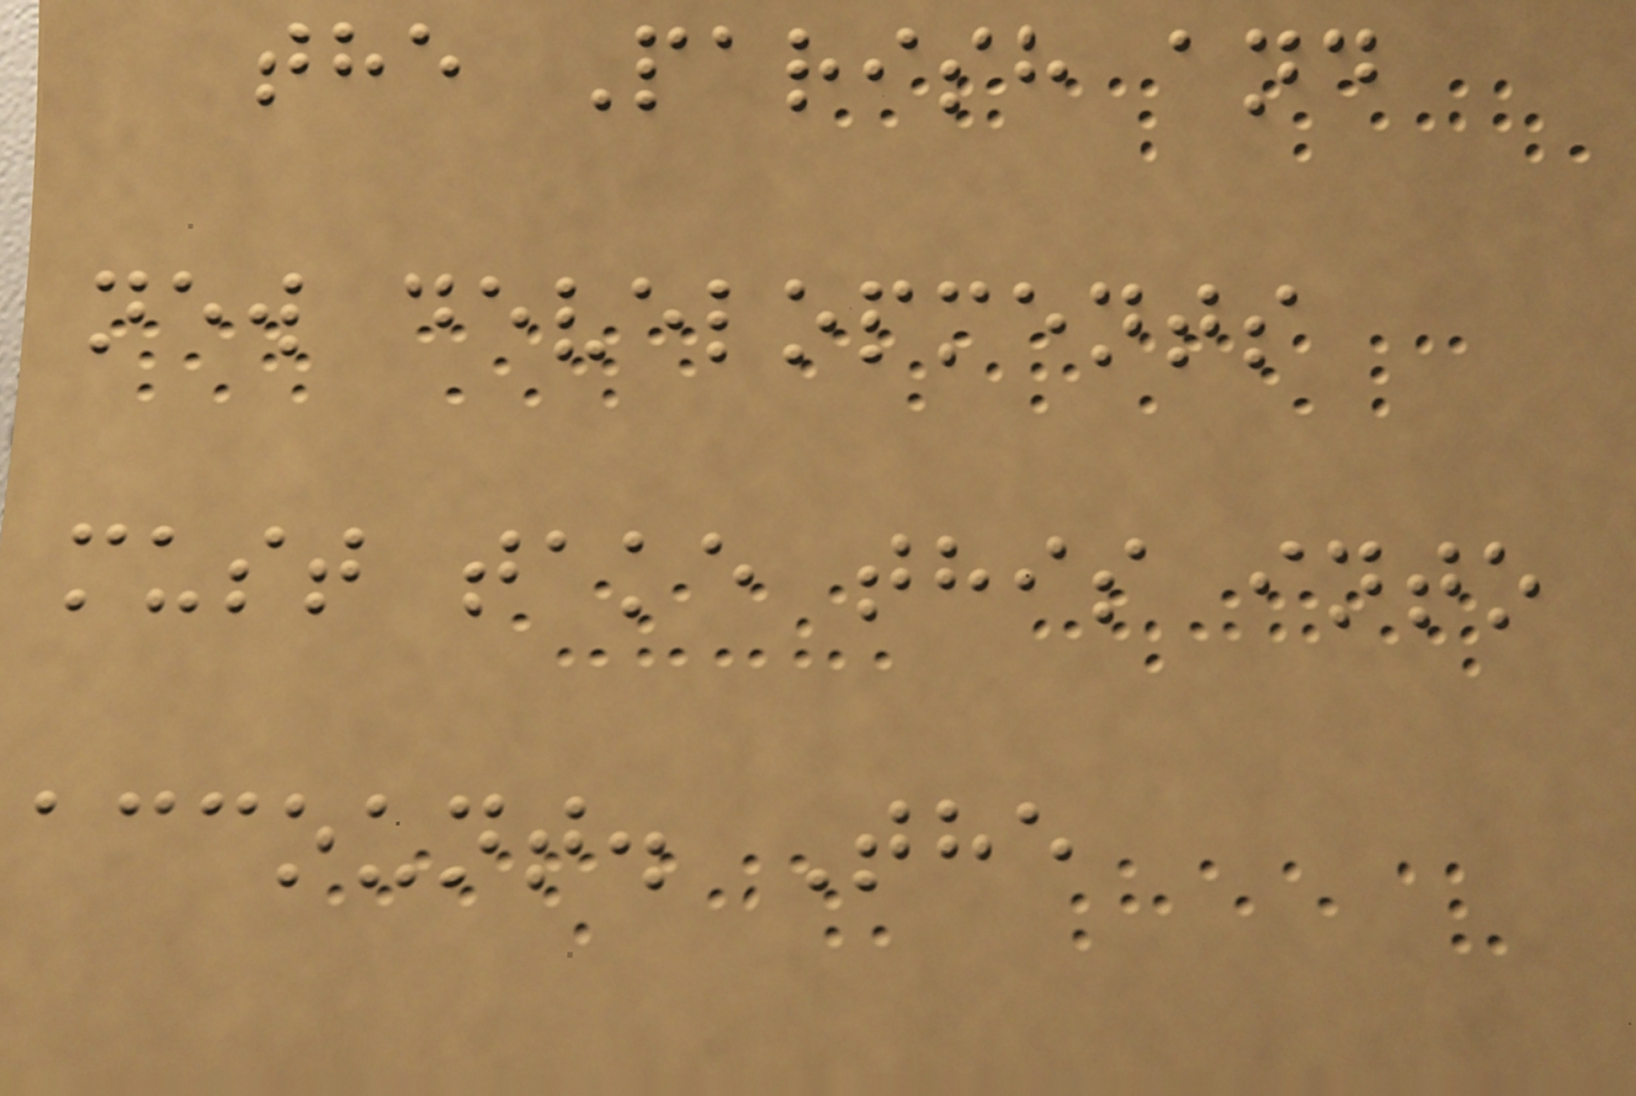the Parish and
new developments
must take this into
account. The
